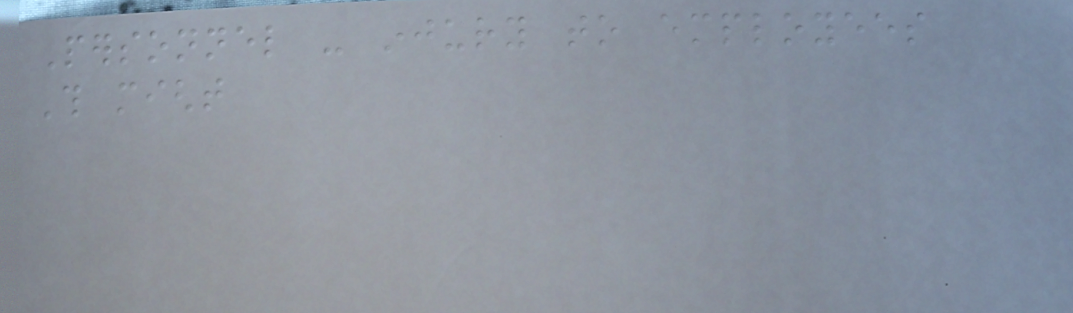Personnel - injury to employees
This might
